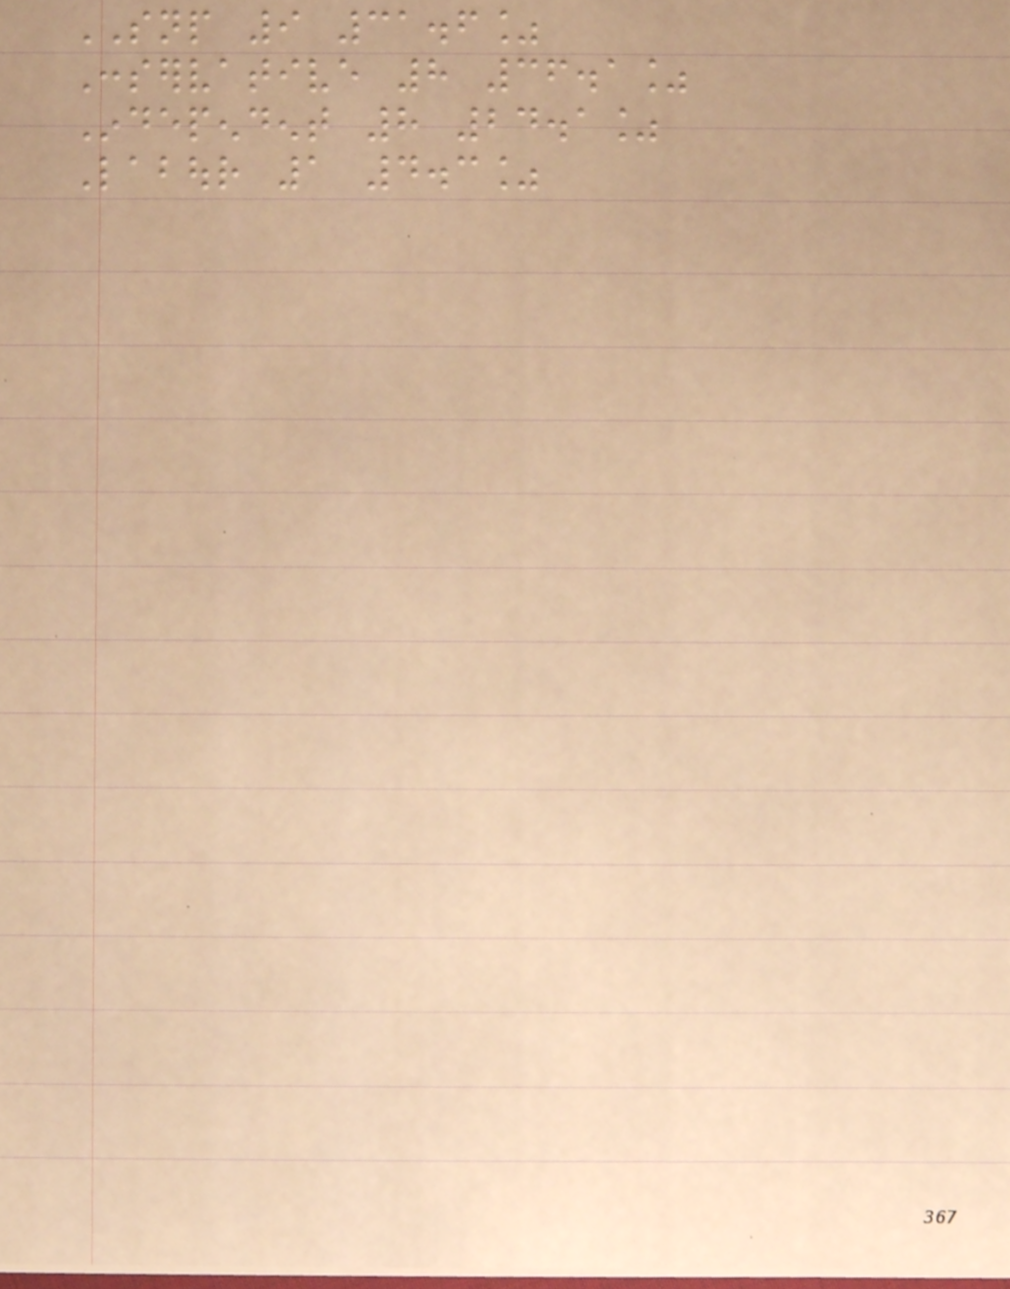SNP 9 31.6%
Conservative 8 36.1%
Independent 8 24.1%
Labour 1 4.3%
